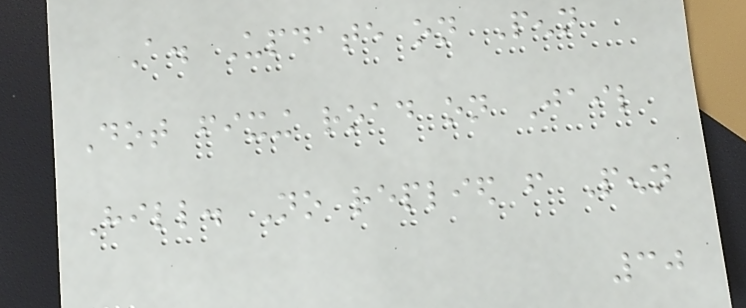A. Update on Penn
Dot fixing road on Jail
Hill. No replied from Penn
30
